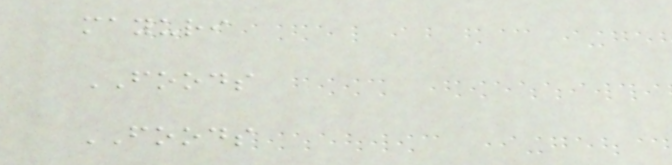mayuri
FOODS
FOODS
